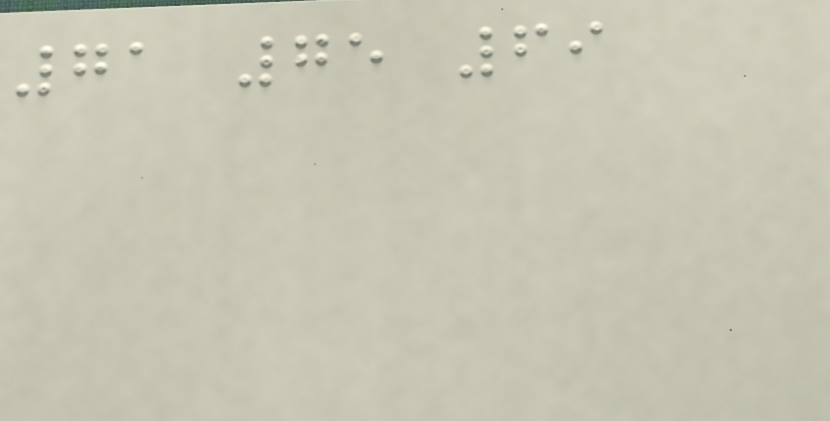71 75 69
